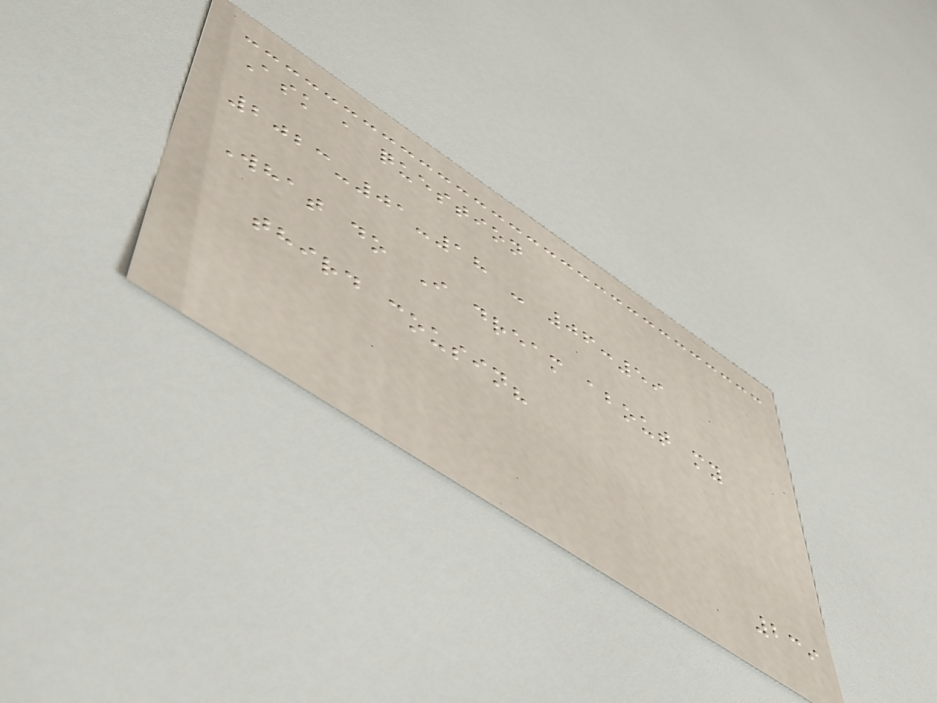Ask a question
2023-01-18 - 06:59
What do I dream about my
third cousin?
239
